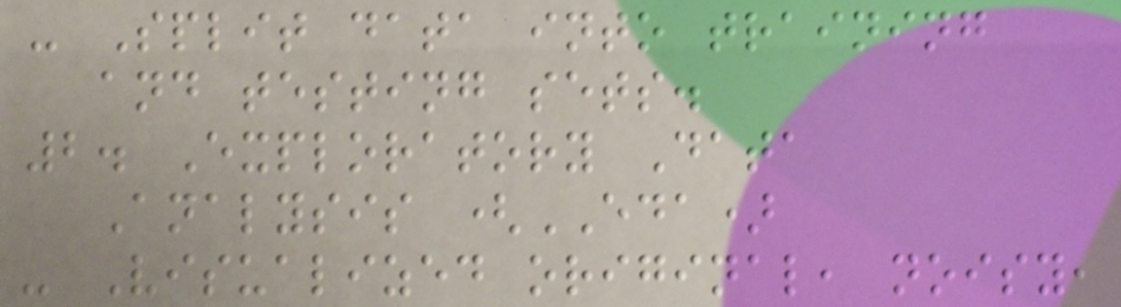- Split data into training
and testing sets.
2. Exploratory Data
Analysis (EDA)
- Visualized original, noisy,
